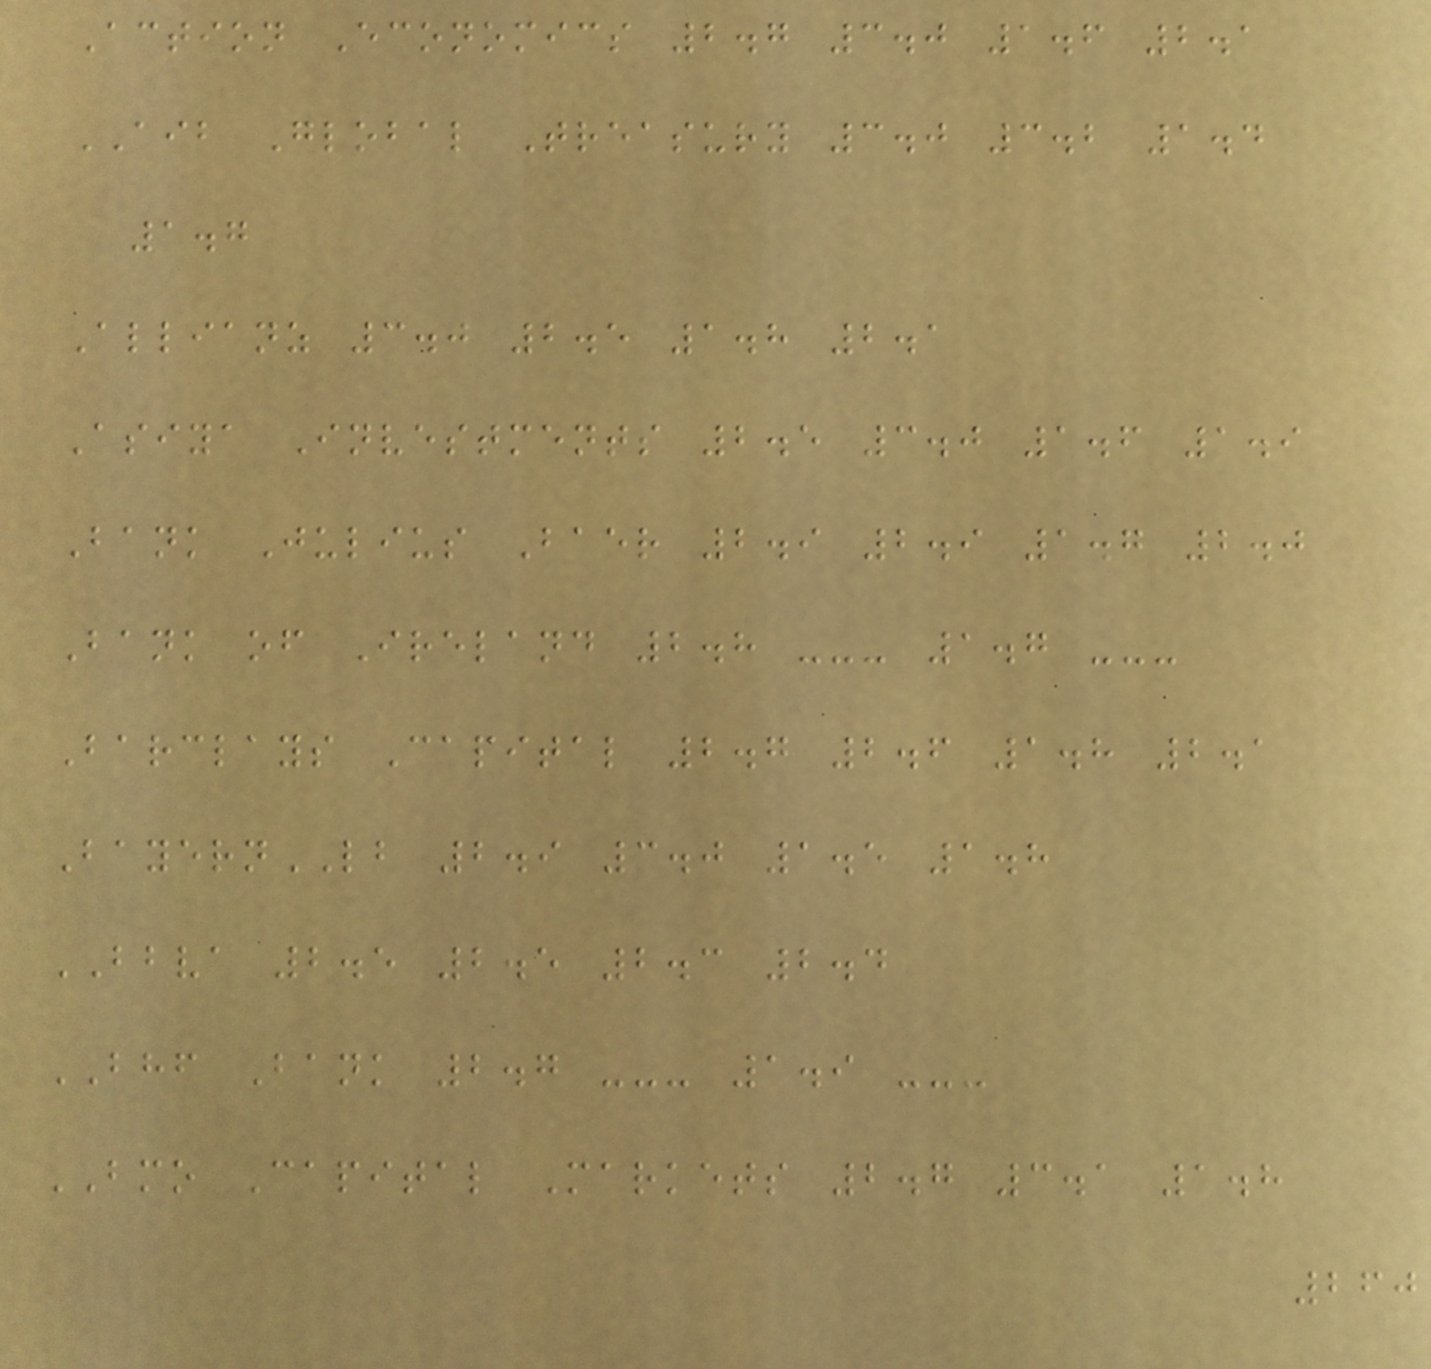Action Economics 2.7 3.0 1.6 2.1
AIB Global Treasury 3.0 3.2 1.4
1.7
Allianz 3.0 2.5 1.8 2.1
Asiya Investments 2.5 3.0 1.6 1.9
Bank Julius Baer 2.9 2.9 1.7 2.0
Bank of Ireland 2.8 --- 1.7 ---
Barclays Capital 2.7 2.6 1.8 2.1
BayernLB 2.9 3.0 1.5 1.8
BBVA 2.5 2.5 2.3 2.4
BHF Bank 2.7 --- 1.9 ---
BMO Capital Markets 2.7 3.1 1.8
260
